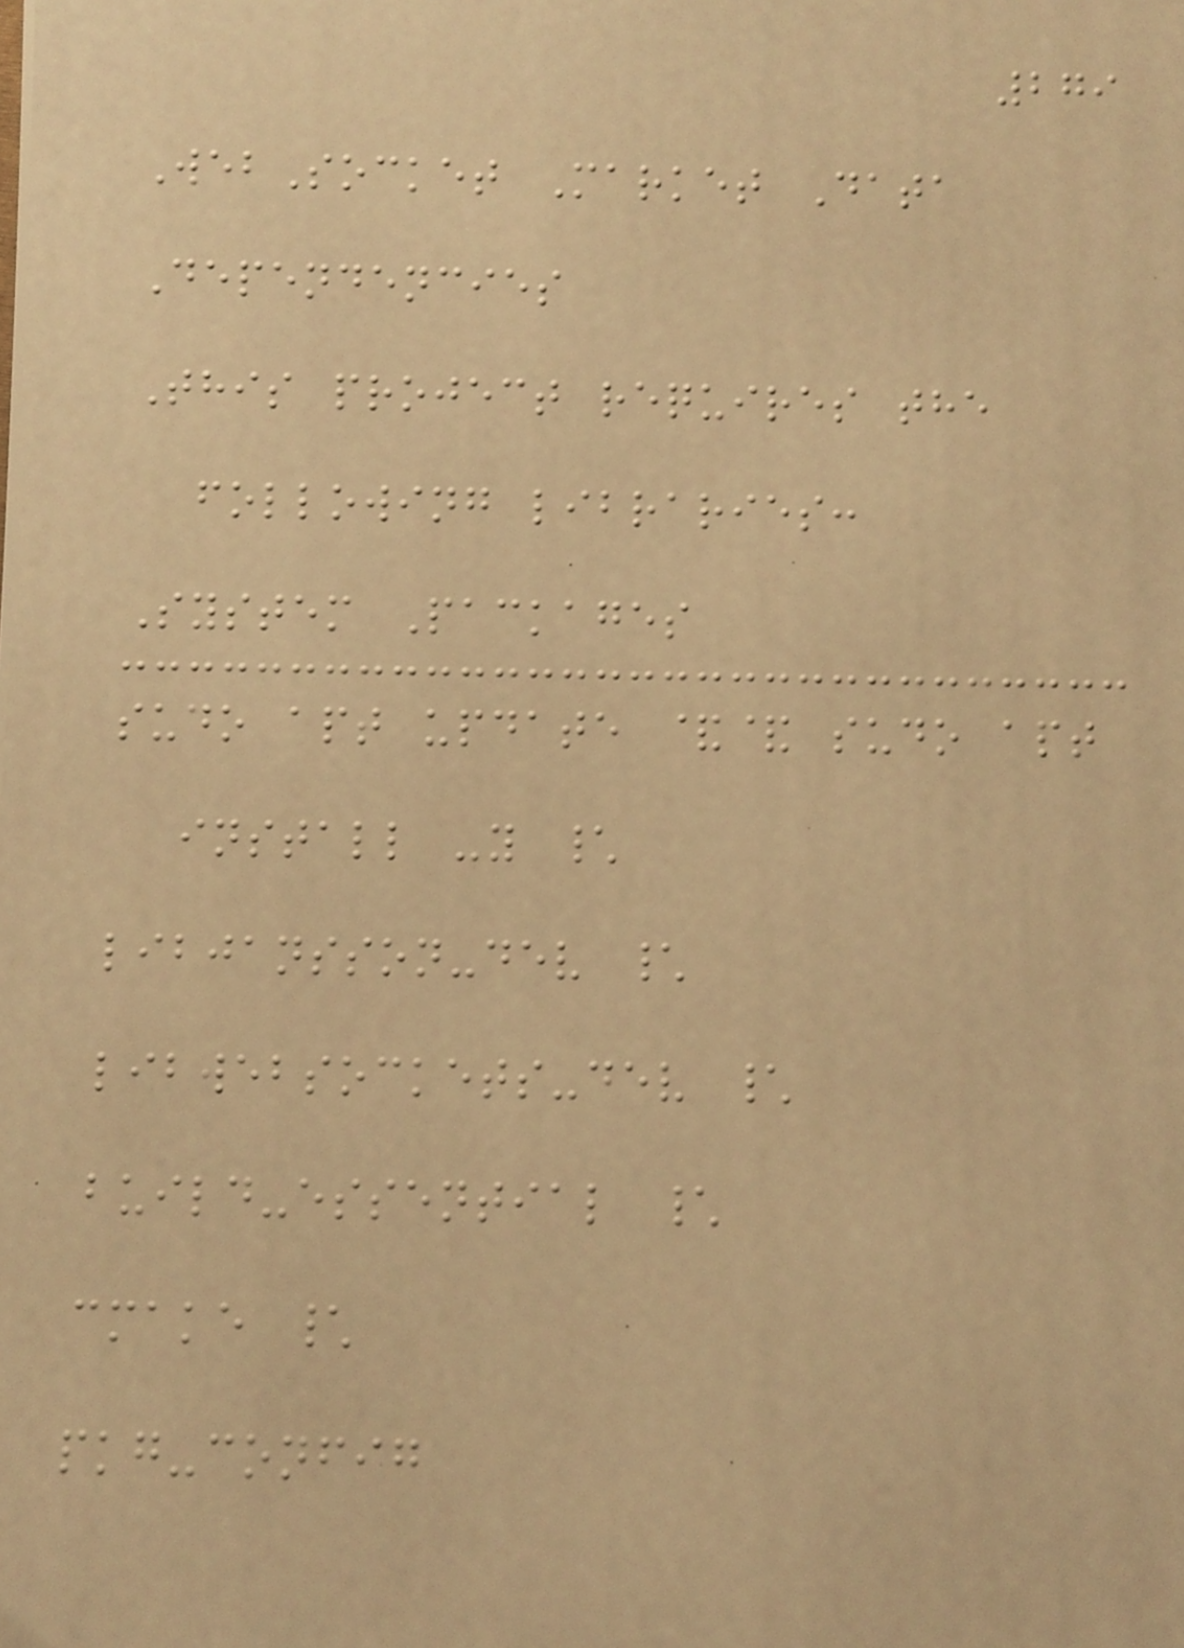279
WebSocket Market Data
Dependencies
This project requires the
following libraries:
System Packages
sudo apt update && sudo apt
install -y \
libjansson-dev \
libwebsockets-dev \
build-essential \
cmake \
pkg-config
